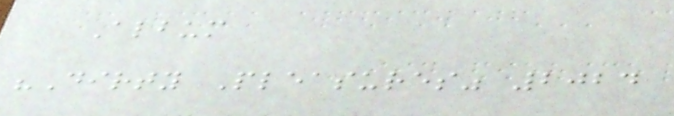Album
"Dirty Pleasures" 2024
